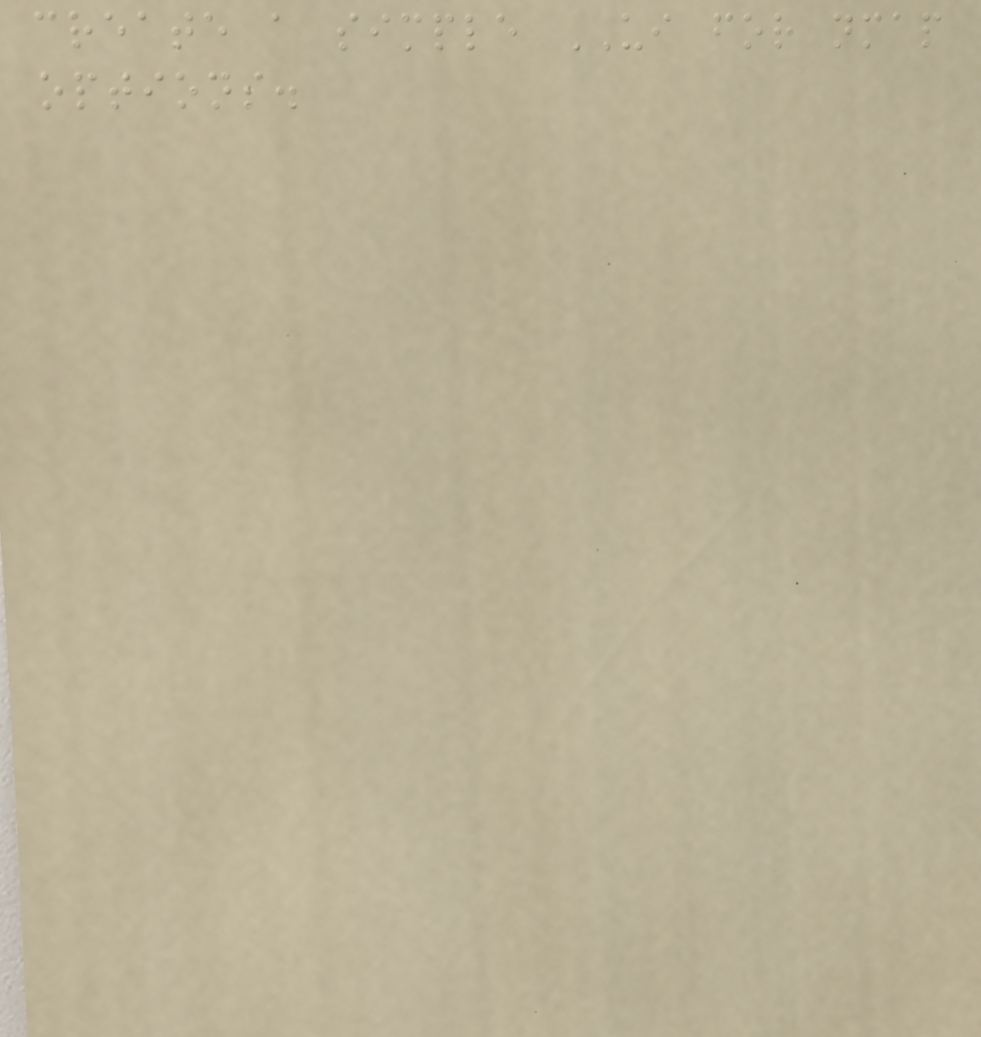create a simple UI for nmap
options.
